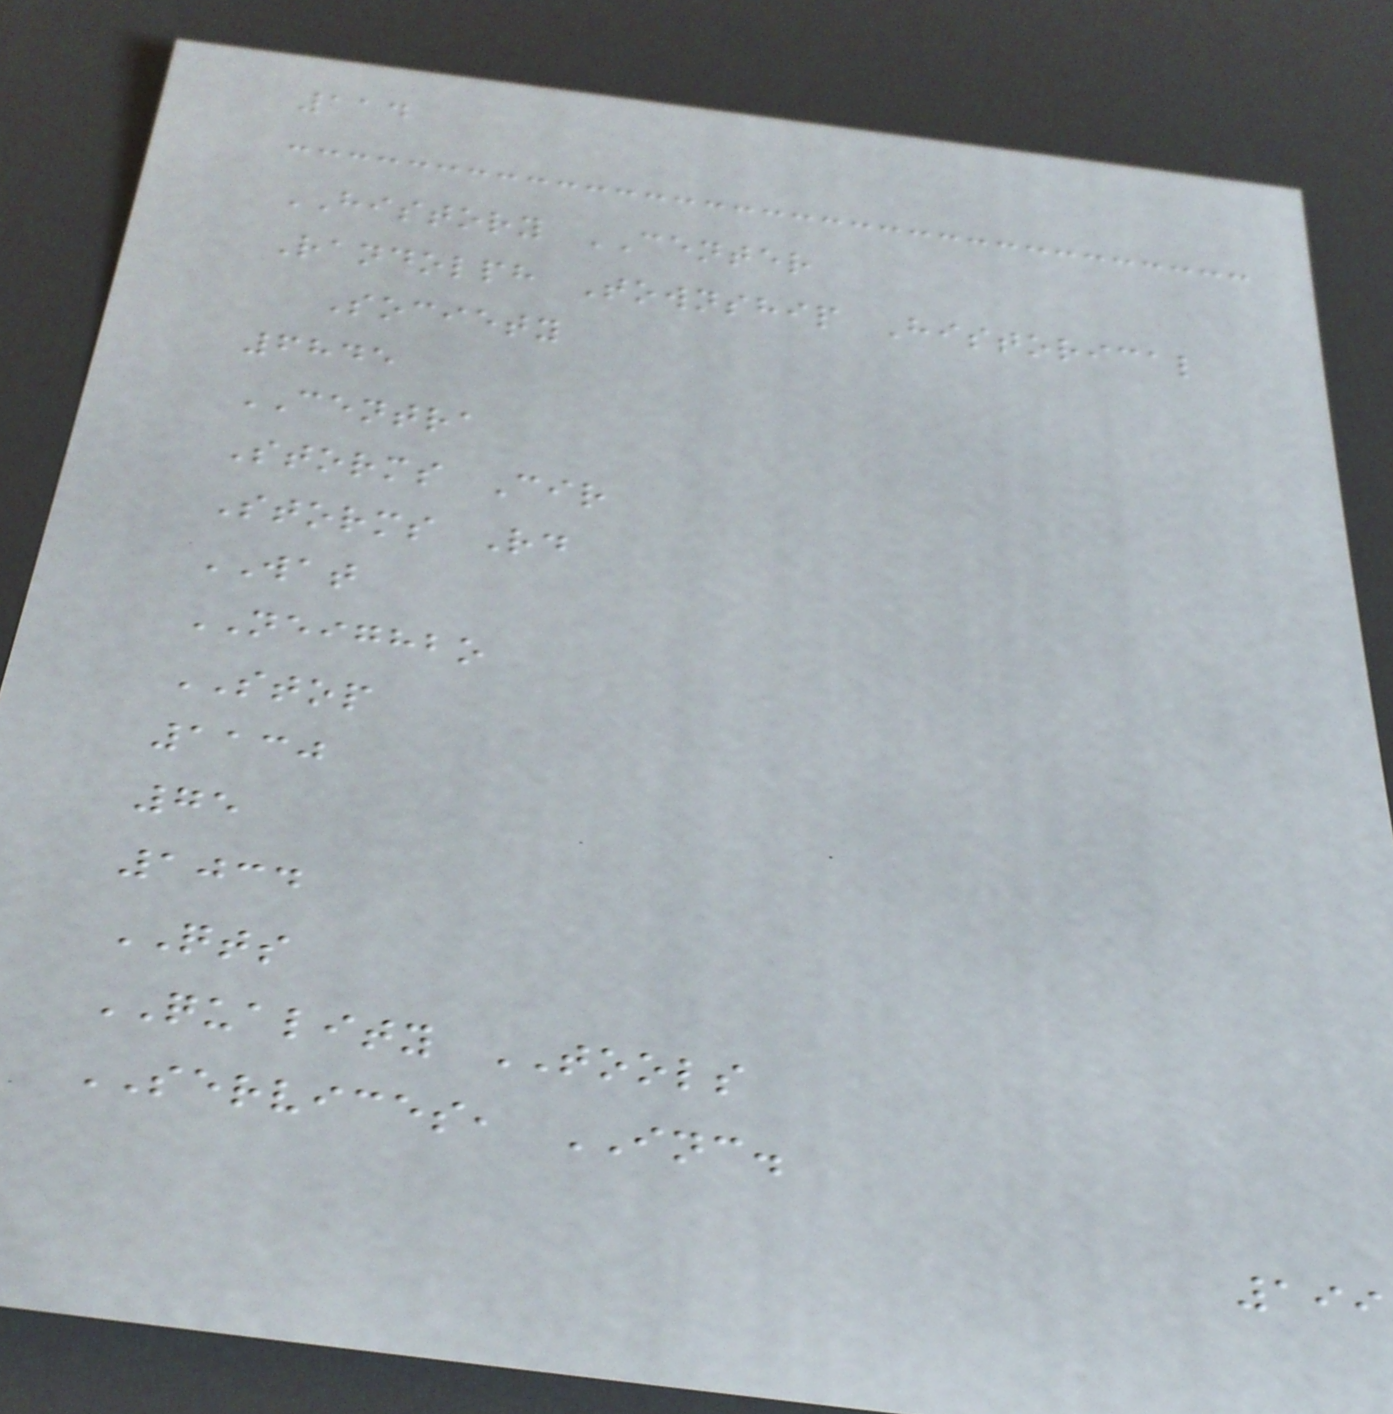114
HISTORY CENTER
Randolph Township Historical
Society
6845
CENTRA
Storms Cir
Storms Rd
WAT
NEIGHBO
STOP
1130
75
1034
QTS
QUALITY TOOLS
SERVICES, INC.
199
